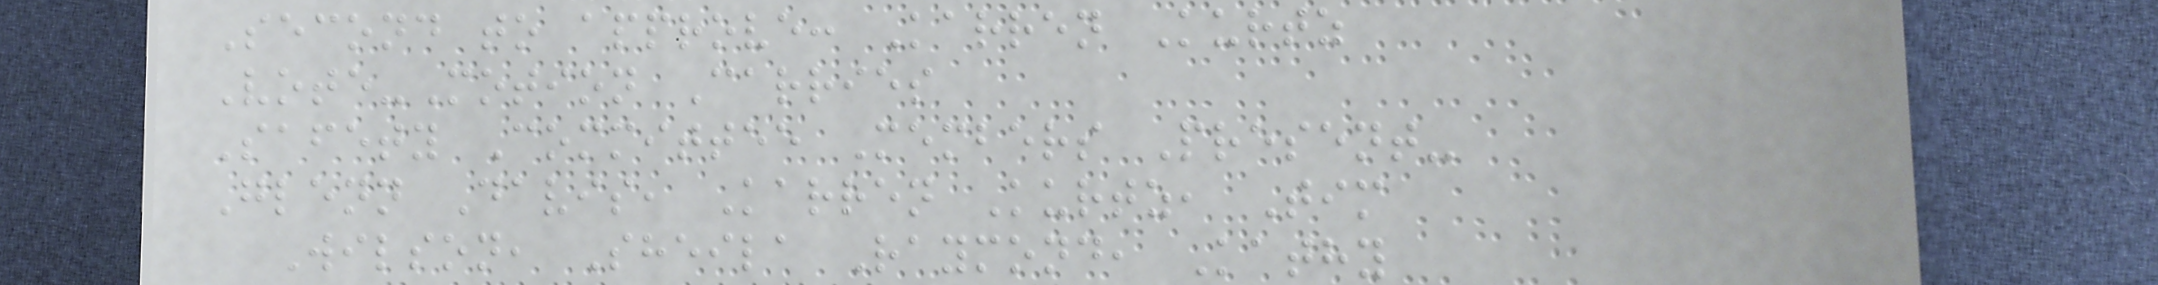Second to approve: Karren Kurtz
Vote-Motion Carries
Safety Committee Members Present-
Glenn Davis, Karren Kurtz, Tim
Wilson, Sheila Raymond, Kathy
